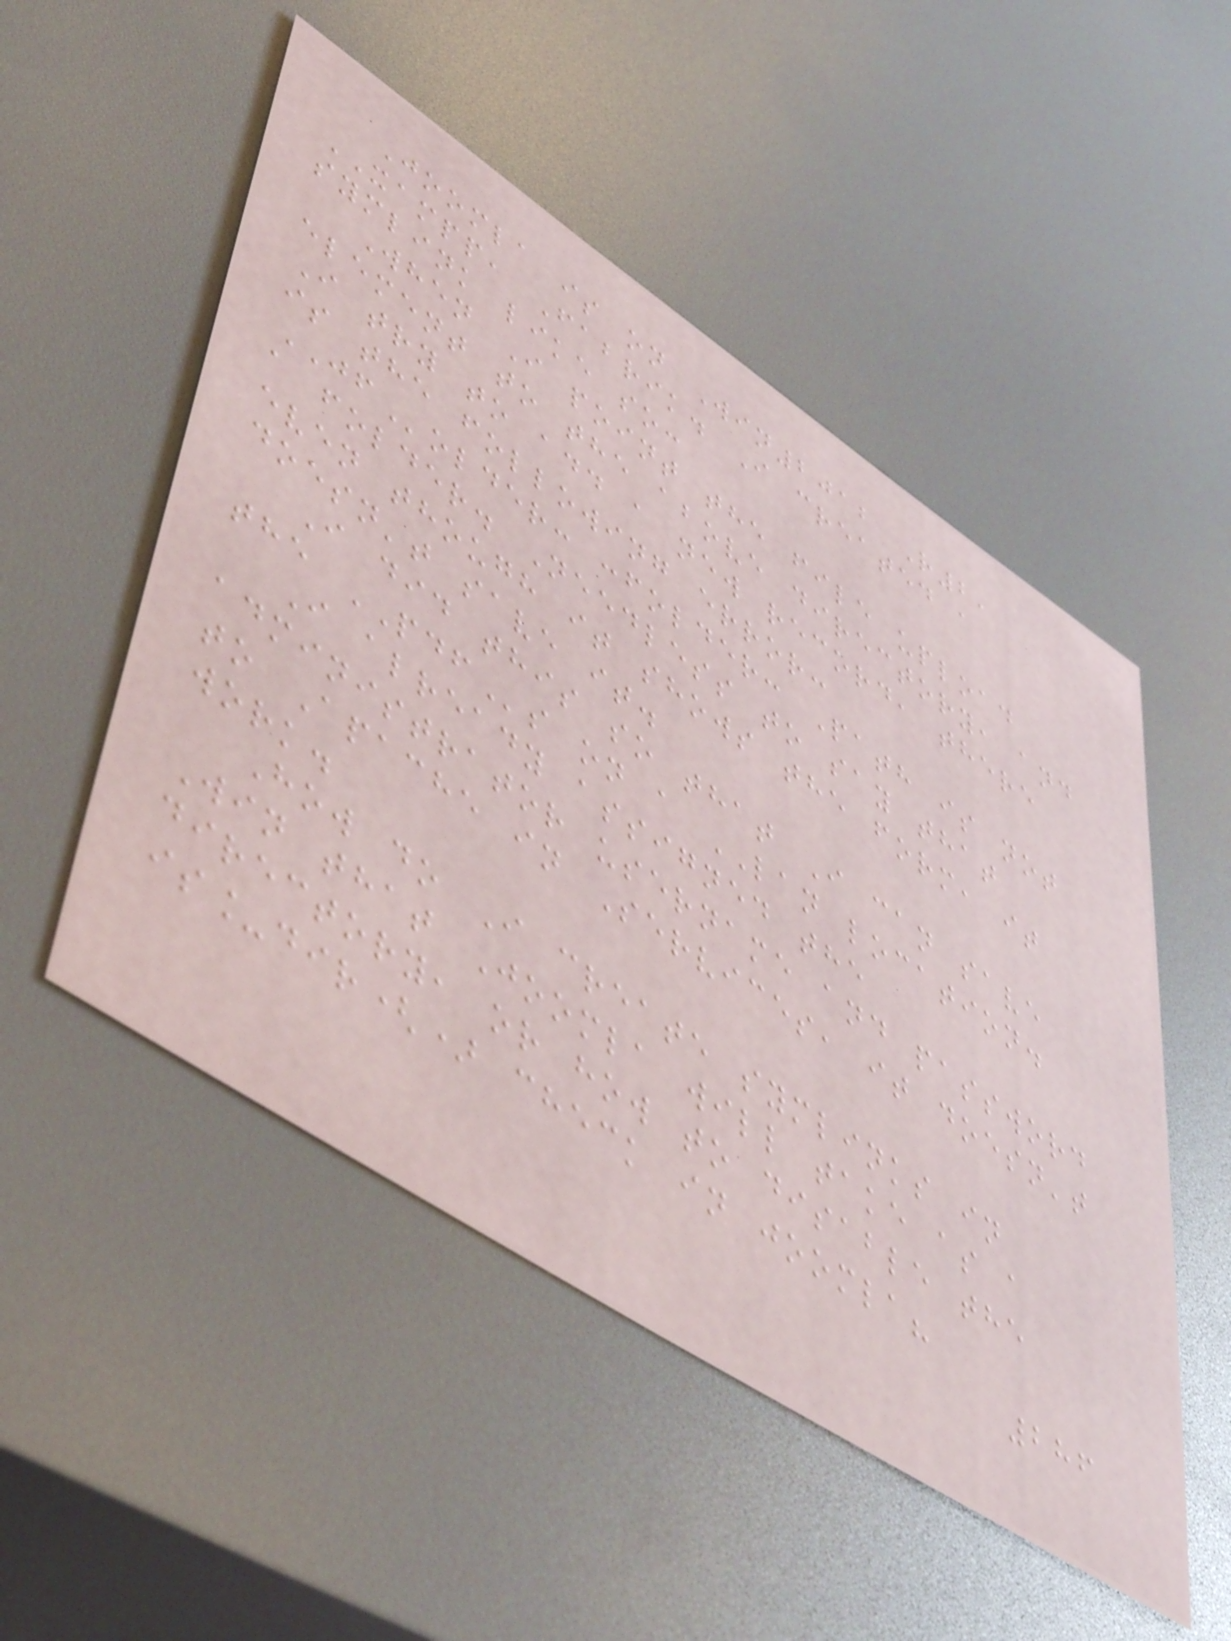Joomla is on Win2012 R2,
XAMPP, Fabrik. I created a
symlink like so:
When I point the file upload
element to the above directory, and
I try to add a new record, there
is the following error:
JFolder: :folder: Path is not
a folder. Needless to say that
even though it shows the form, it
doesn't save it.
I did this so that I can save
the PDFs on a LAN location.
I already assigned the
administrator username and password
to Apache in Services, it doesn't
work.
How do I create symlinks in
Win that Joomla will take as a
directory, or how to disable the
is_dir() check in joomla?
286
